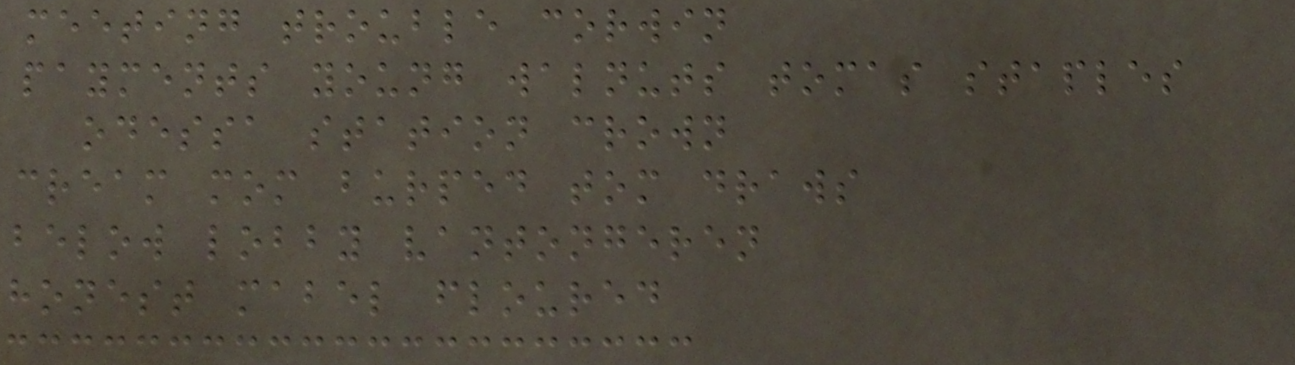meeting trouble corwin
payments young walnuts tomas staples
odessa station crown
cream mom burped tom draws
below lobby vantongeren
honest mabel floured
